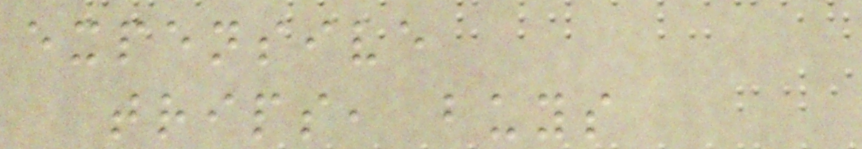expensive
trips, buys
